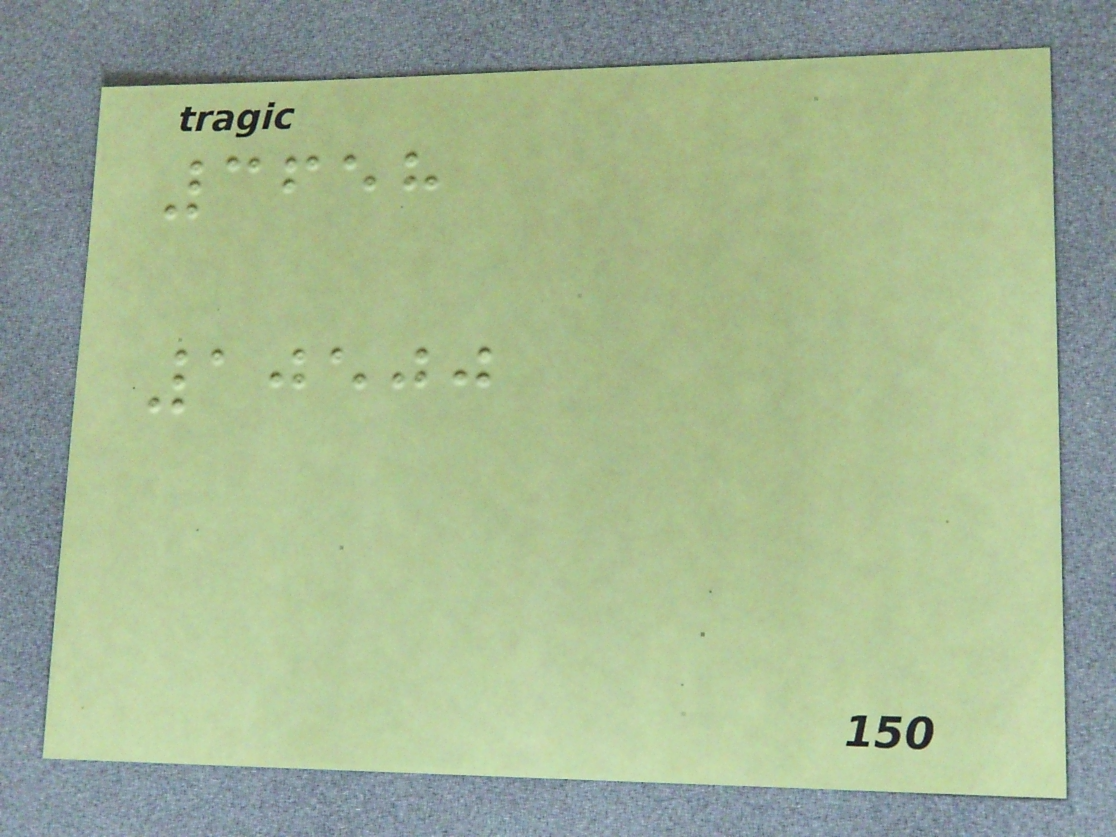3658
10500
